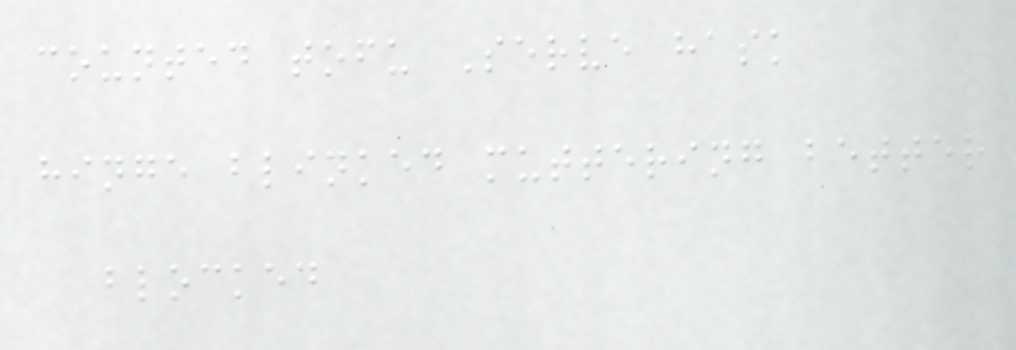counted tofu Serve hask
hinge blinked muttering better
blocked
